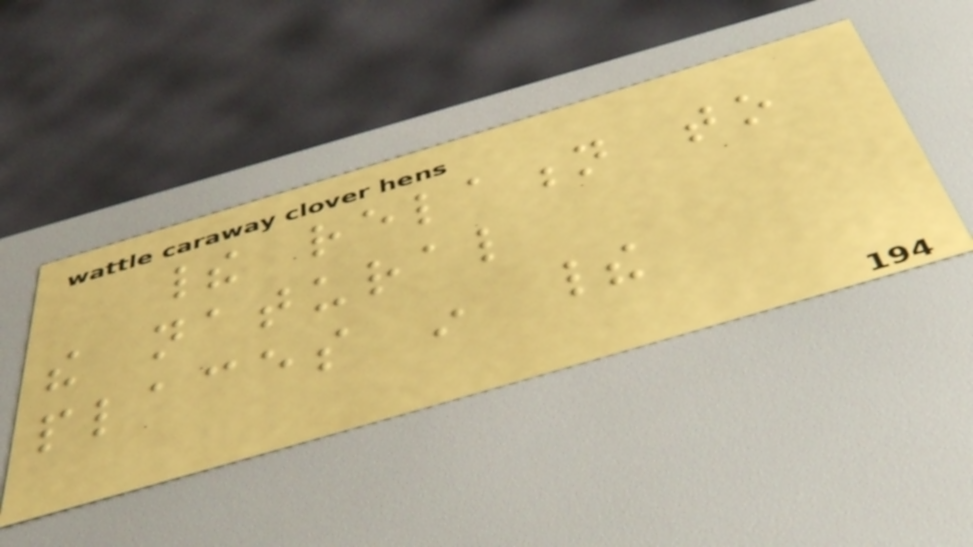their relation to
the natural
places in their
